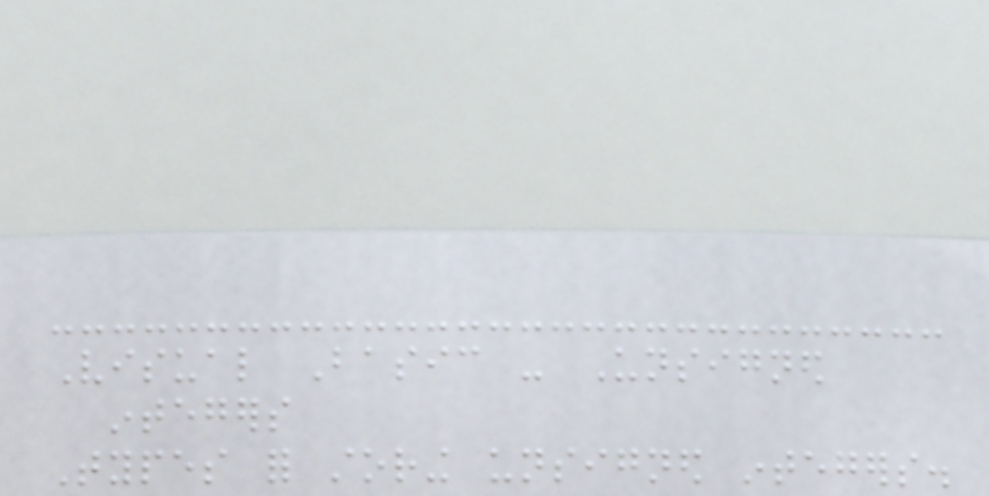Visual Basic - Unsigned
integers
Types for storing unsigned integers.
